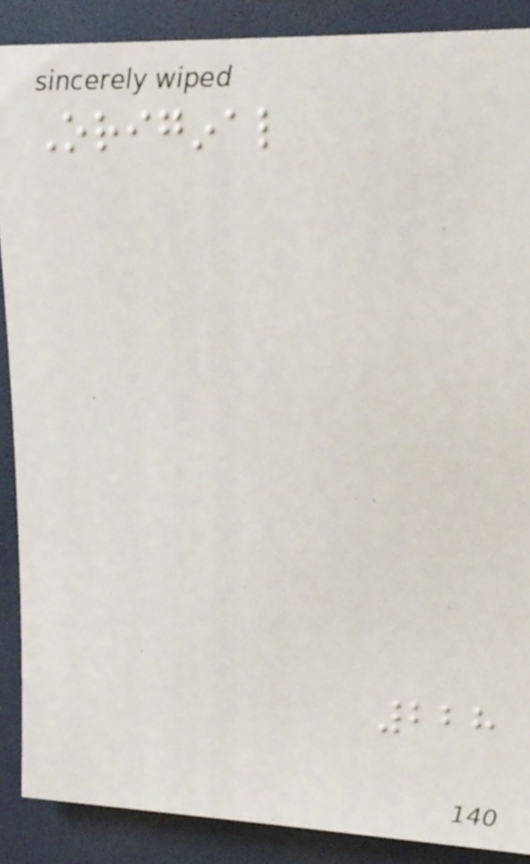Original
228
